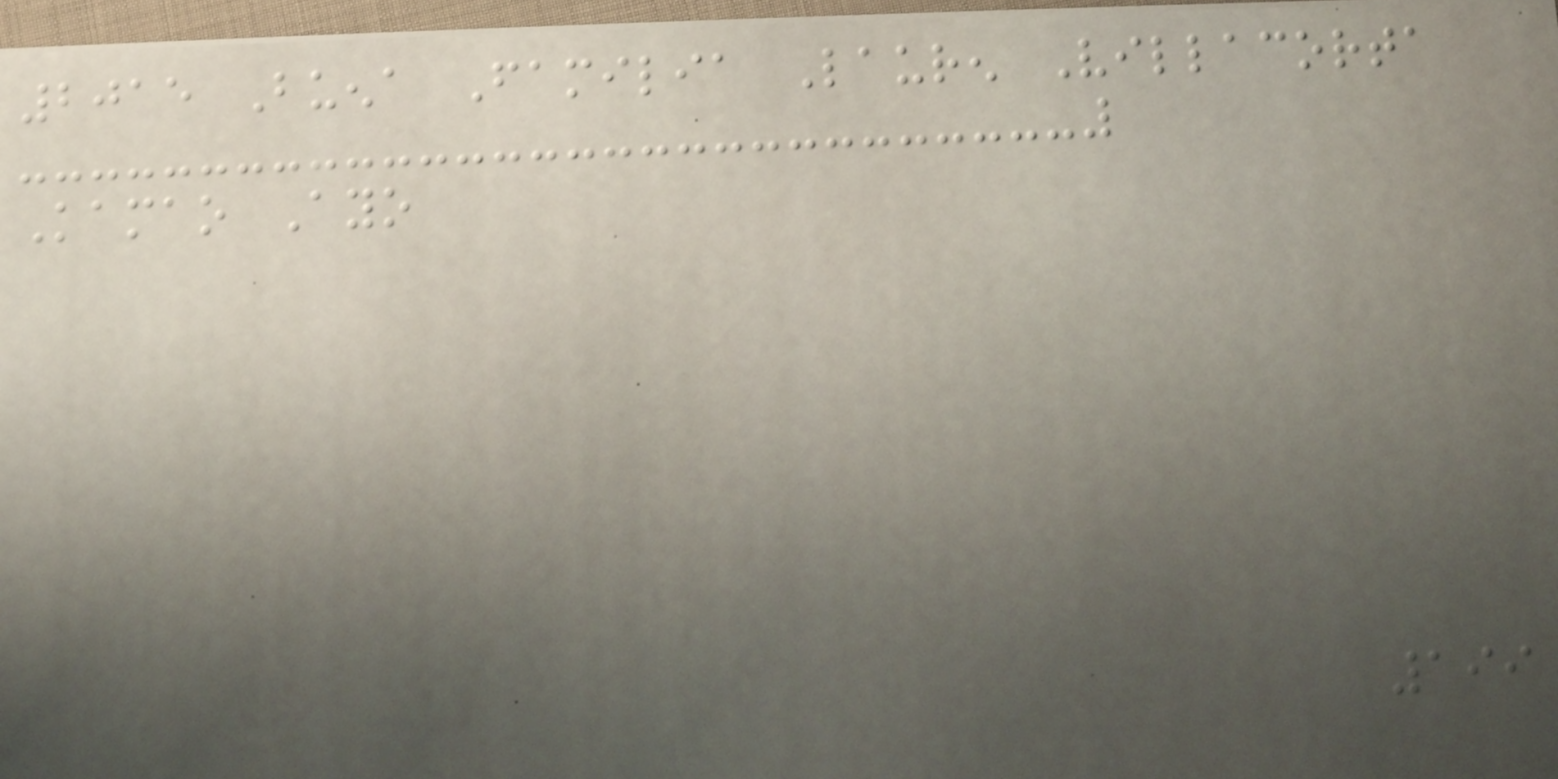2015 Buena Familia Lauren Villacorta
Kamao Ayo
199
